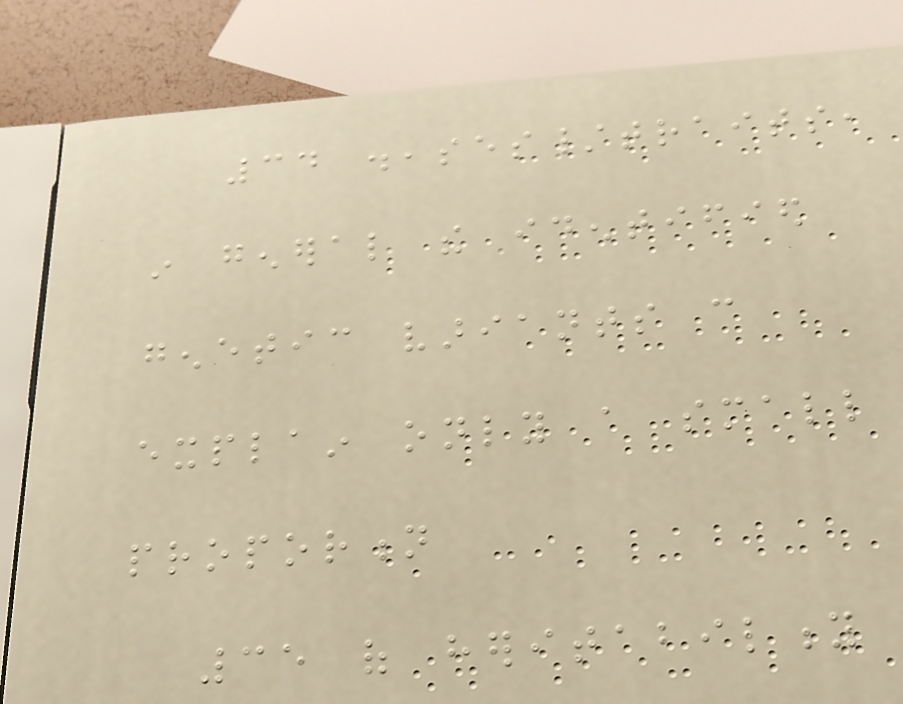34 diseases/traits,
in general the identified
genetic variants can
explain only a small
proportion
35 of heritability
